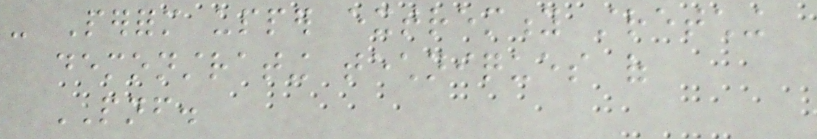- Perform upper extremity stretching
demonstrating techniques of
PNF.
